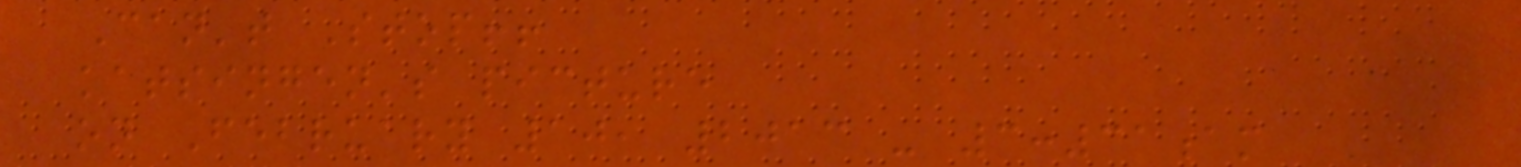Can't Stop!!
katsingen's picture
on February 10, 2013 - 3:31am
